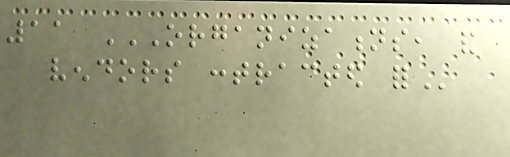11 ORGANIZATIONS, AND
VENDORS CONTRACTED FOR
